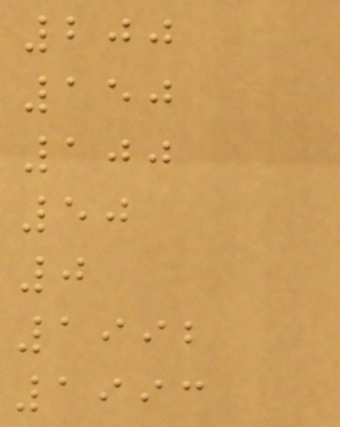200
150
100
50
0
1992
1993
